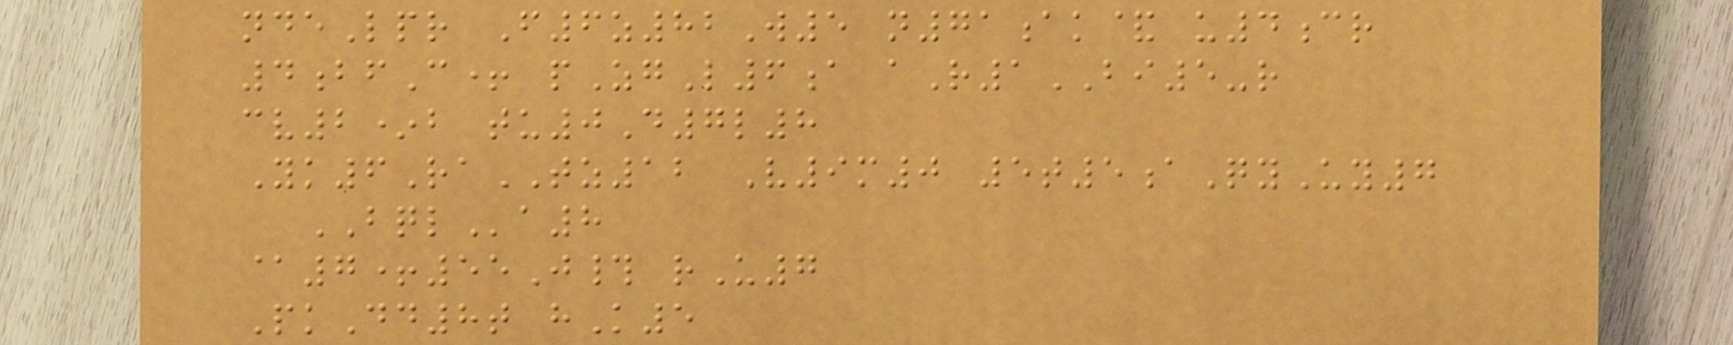ndeLpr F6z82W5 n71ak& u4cr
4bfC+ pZgL6a aR1BI5-r
cv2*b tu0D7l8
Yk6RaTZ12 V9m0 5t5aQyUy7
BQLa8
@7+55J# rU7
PkDd8t hK5
